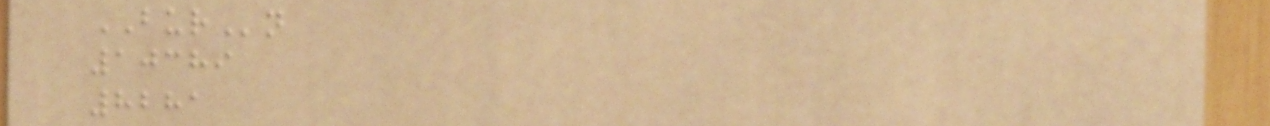BURn
10389
8281
